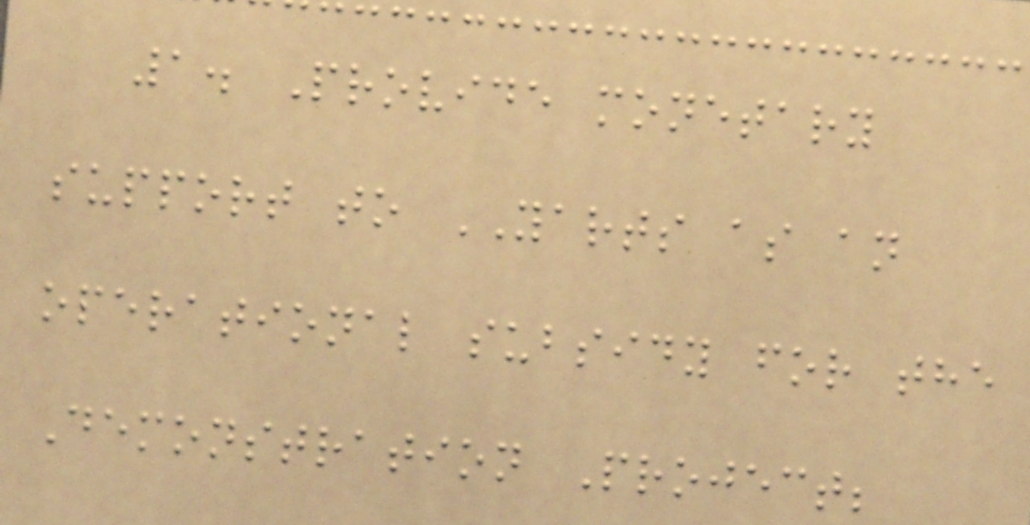1. Provide monetary
support to YARTS as an
operational subsidy for the
Demonstration Project;
